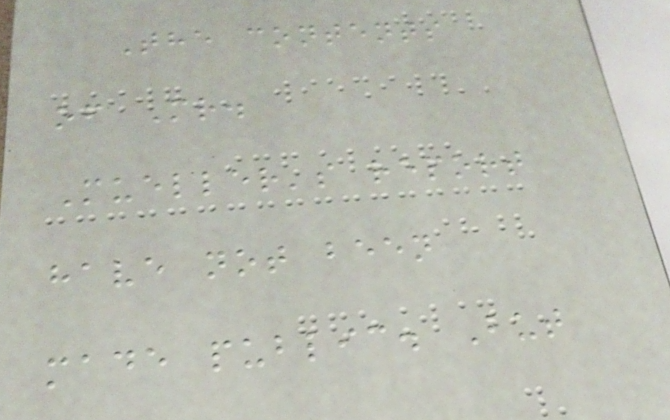The contents
of Mr.
Mueller's report
have not been
made public. But
